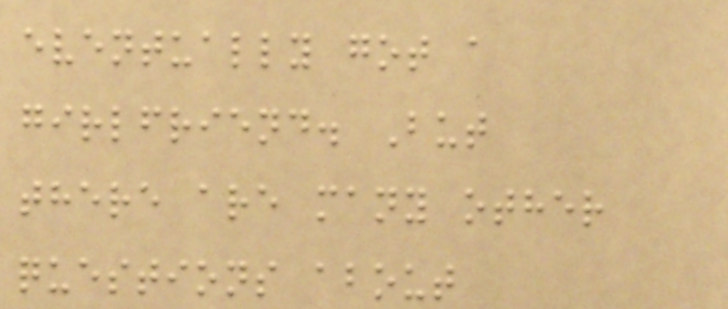eventually got a
girlfriend. But
there are many other
questions about
